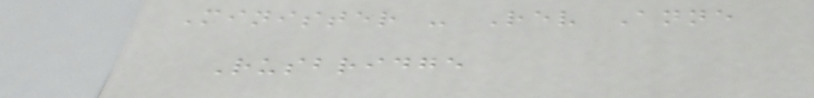Minister - Rev Anne
Rusbridge
